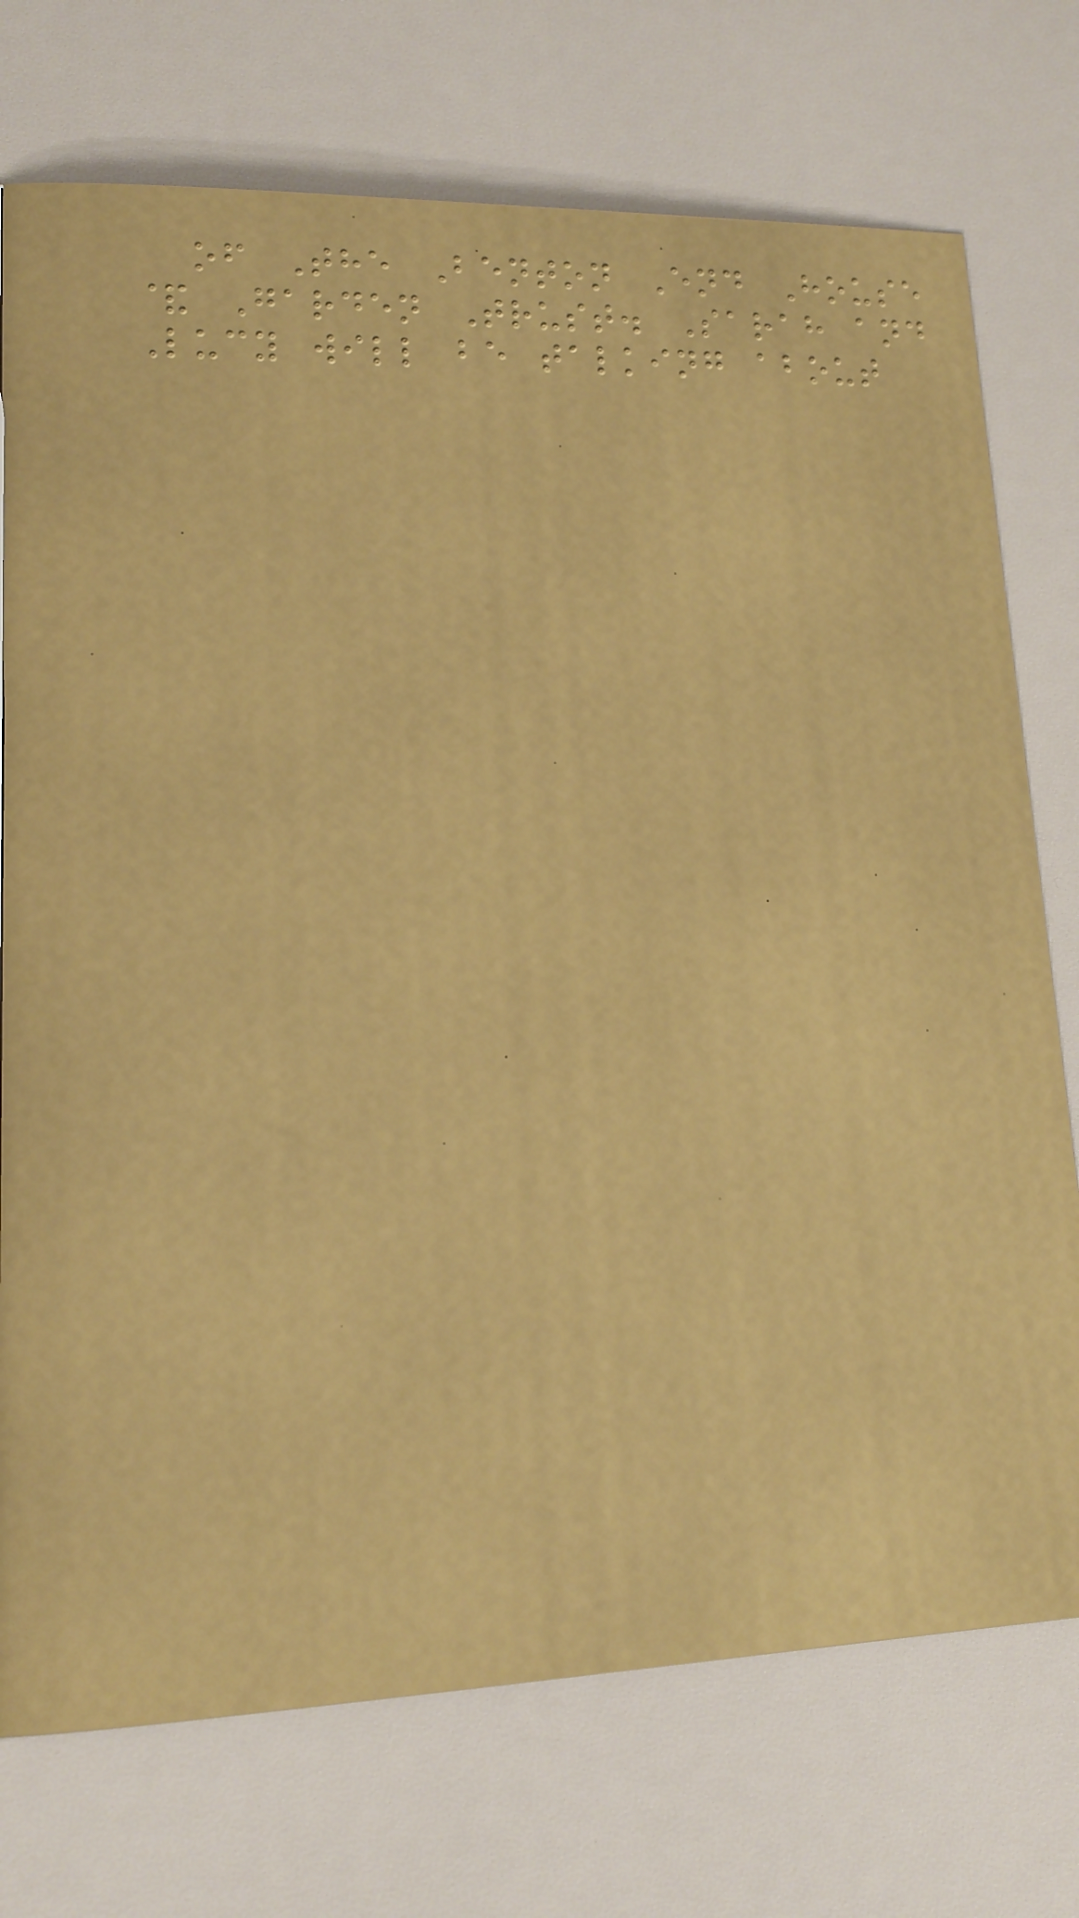of The Benton End House
& Garden Trust. Sarah and
Lucy will be talking about
